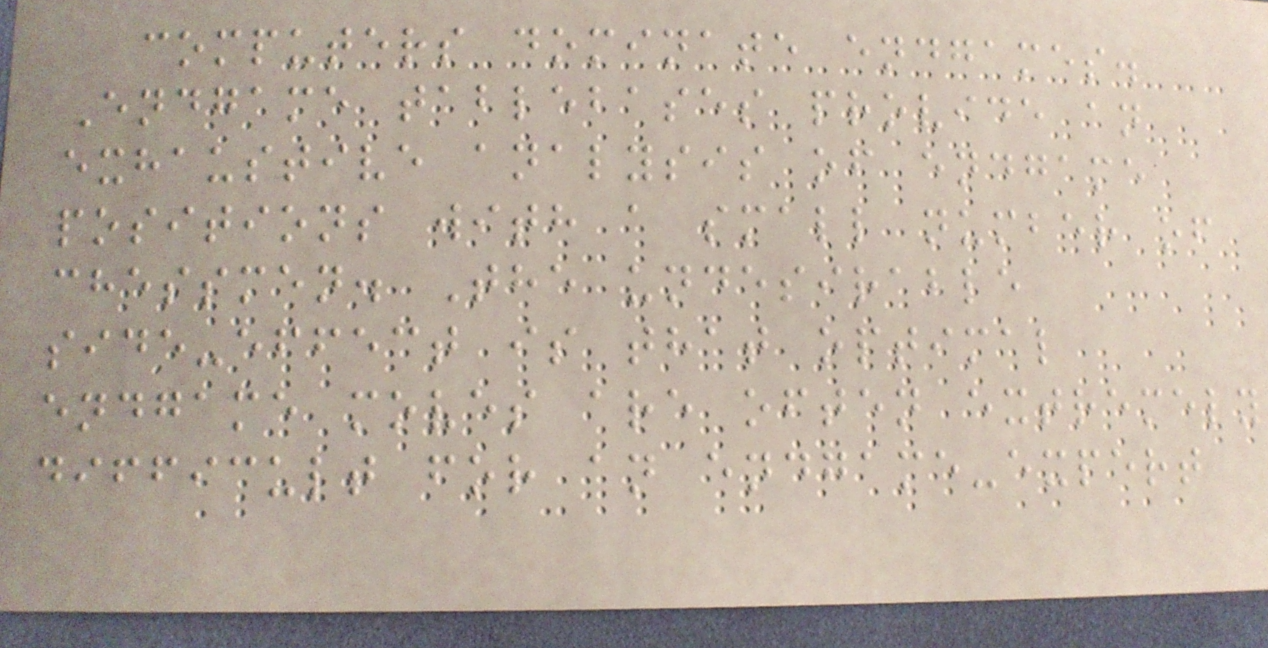computers dominate endgames.
Endgame tablebases provide an
exhaustive analysis of endgame
positions with a small number of
chessmen. The undesirable
side-effect is that optimal
endgame moves are often extremely
difficult for an endgame-expert
